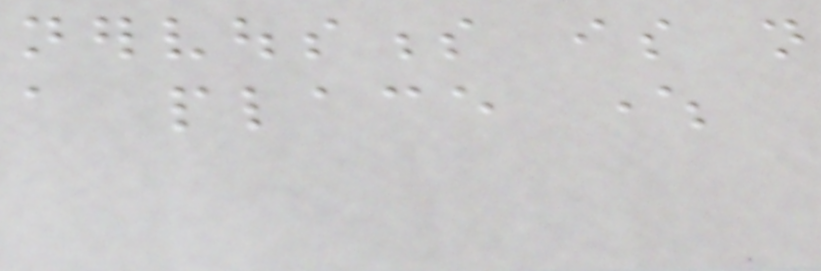nervousness is not
a place where
